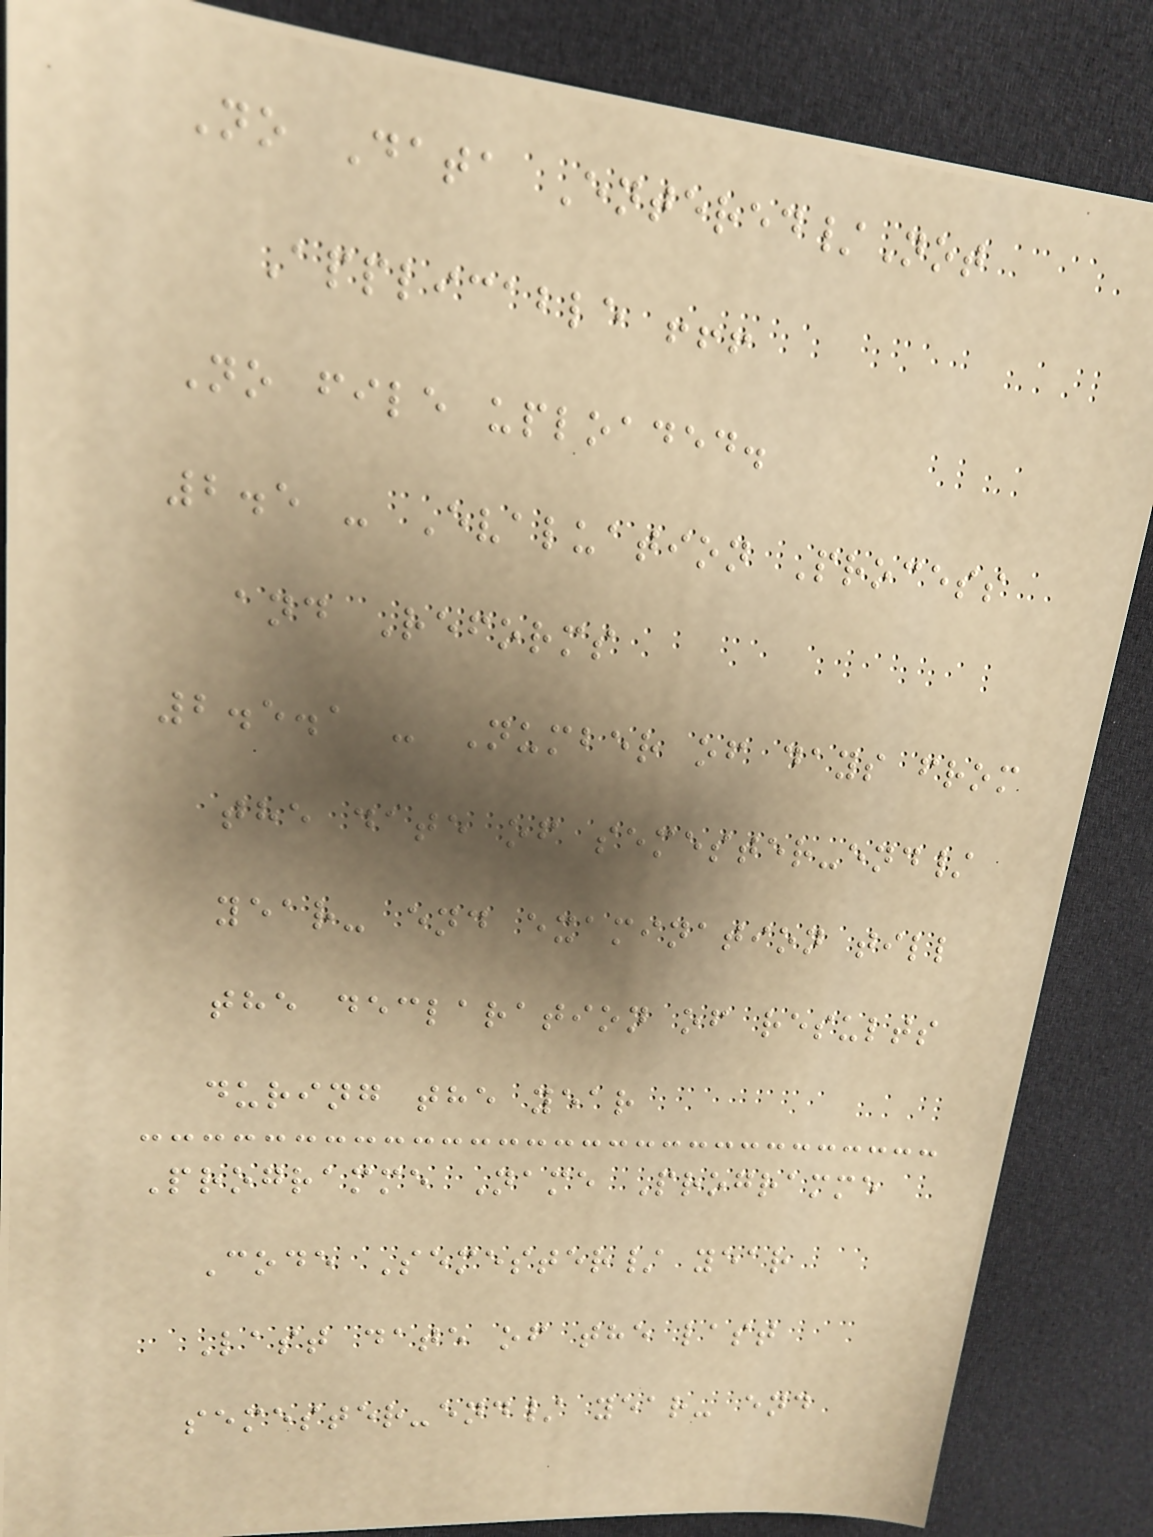No Data Entered/Not
Applicable !!!
No file uploaded.
2.5 - Evaluation Process
and Reforms
2.5.1 - Number of days from
the date of semester-end/
year- end examination till
the declaration of results
during the year
Programme Name Programme
Code Semester/ year
Last date of the last
semester-end/ year- end
